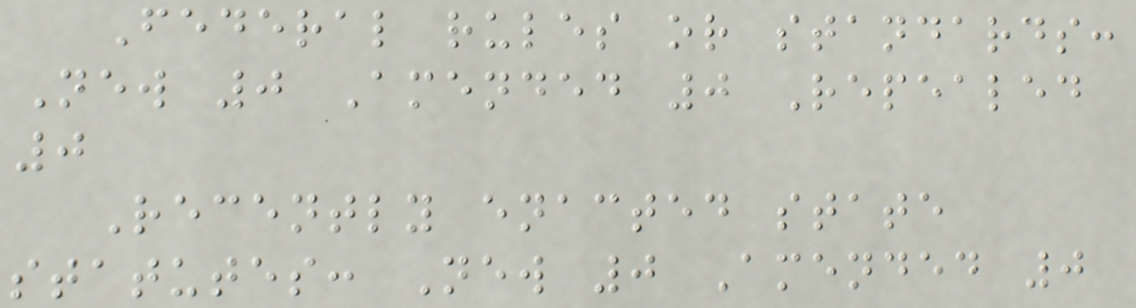Federal rules or standards:
New 0 Amended 0 Repealed
0
Recently enacted state
statutes: New 0 Amended 0
